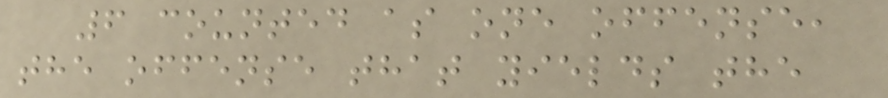6 counted as one offense,
the offense that yields the
